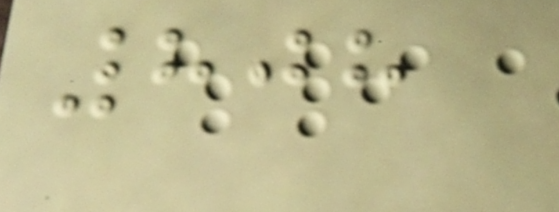808
